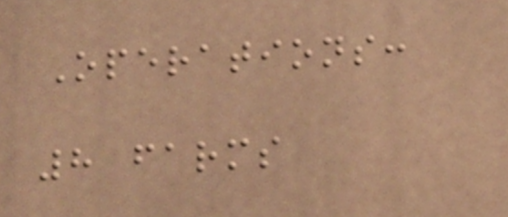Operations:
8 farms
